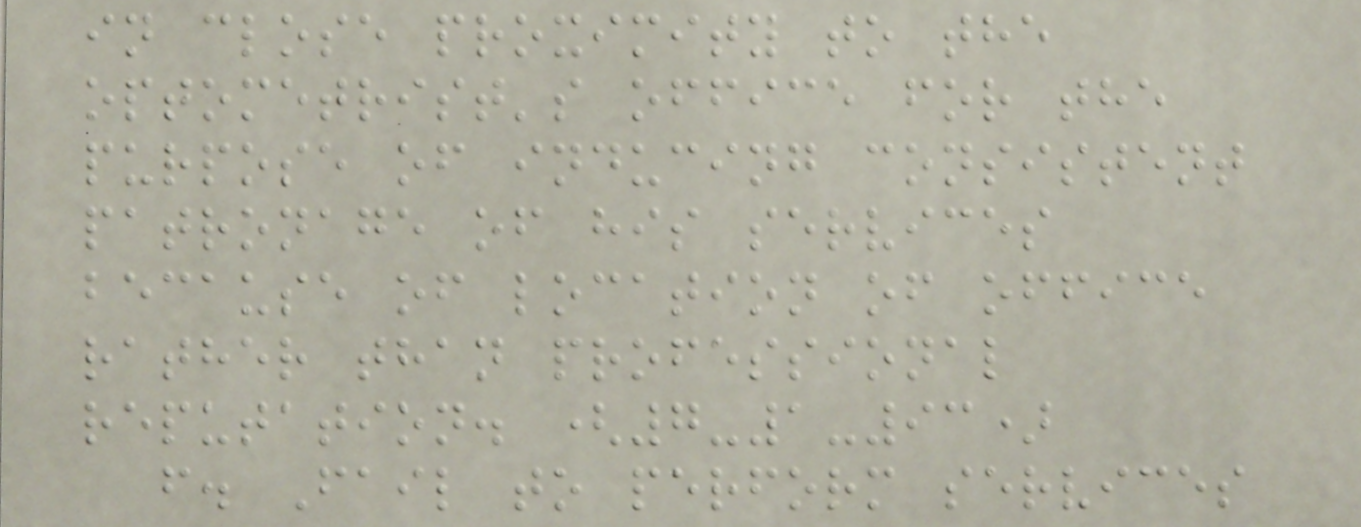in close proximity to the
optometrist's office for the
purpose of inducing consistent
patronage of his services
because of location of office
rather than professional
reputation. (7-1-93)
f. Fail to perform services
